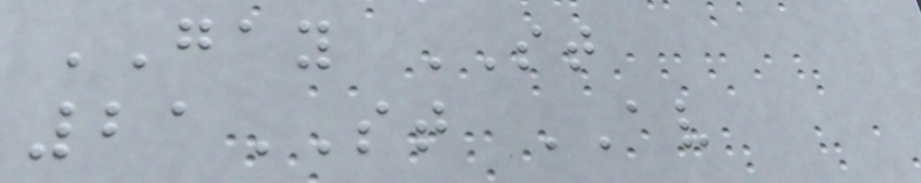GAY ST
21ST AV
